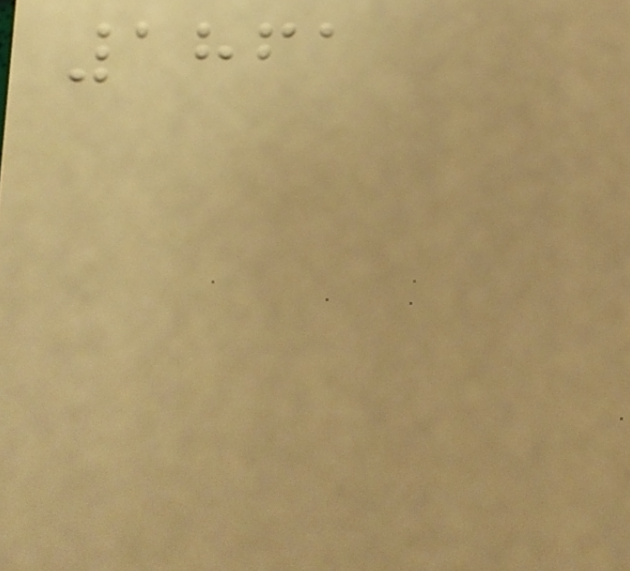1861
